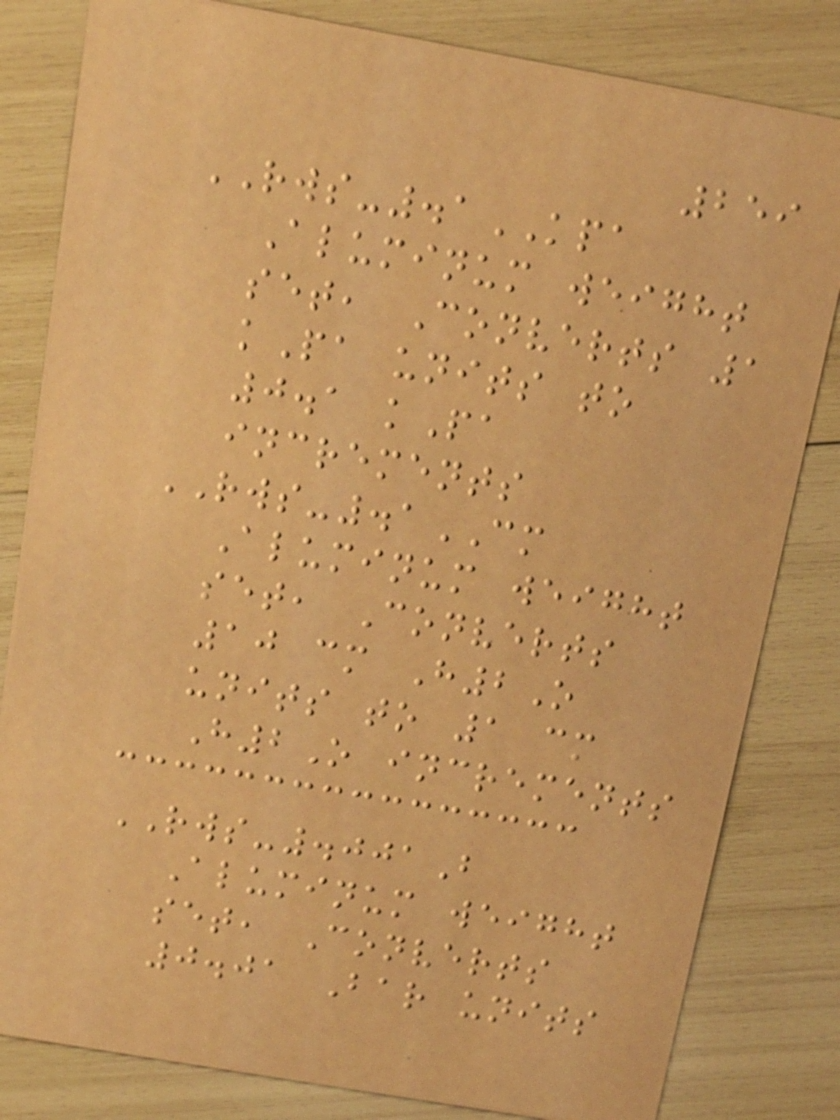259
RWS-.1KPA
Aluminum weight
set, Converts 1
kPa units to
0.1 kPa
increments
RWS-.1CM
Aluminum weight
set, Converts
10 cm H2O
units to 1 cm
H2O increments
RWS-.001B
Aluminum weight
set, Converts
0.01 Bar units
